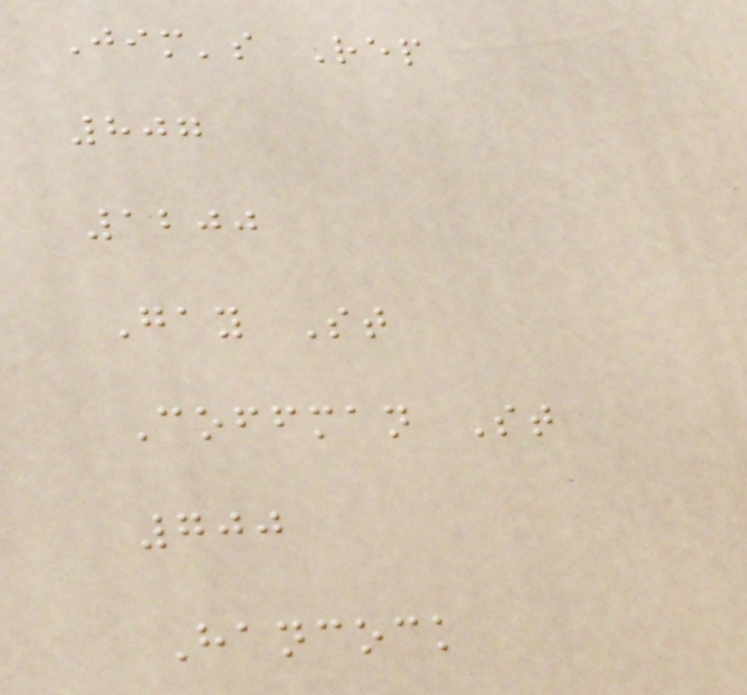Jim's Rep
807
1200
Gay St
Coffman St
700
Hancock
